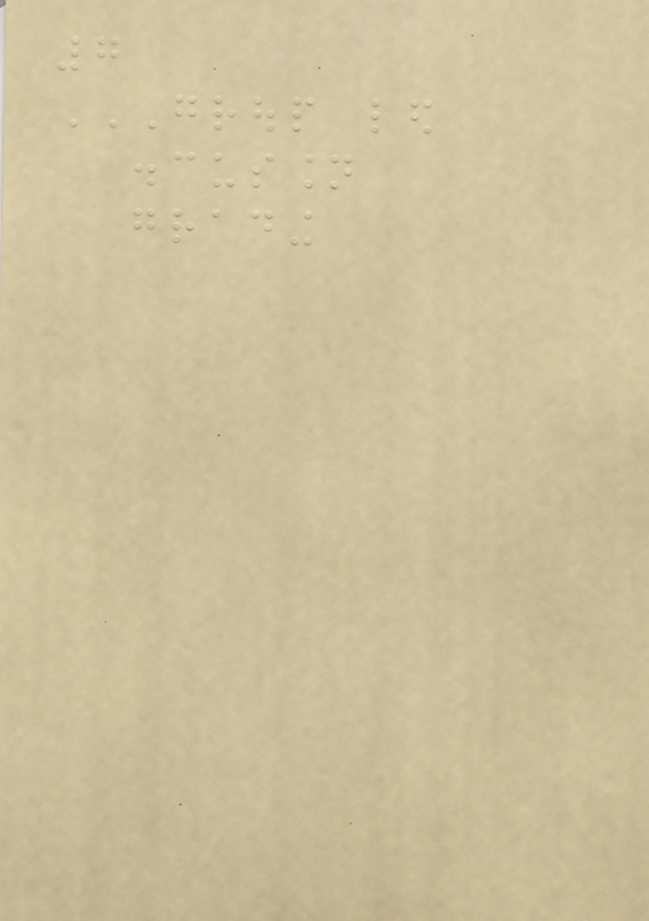7
GROUP LED
DISCUSSION
GRADING
